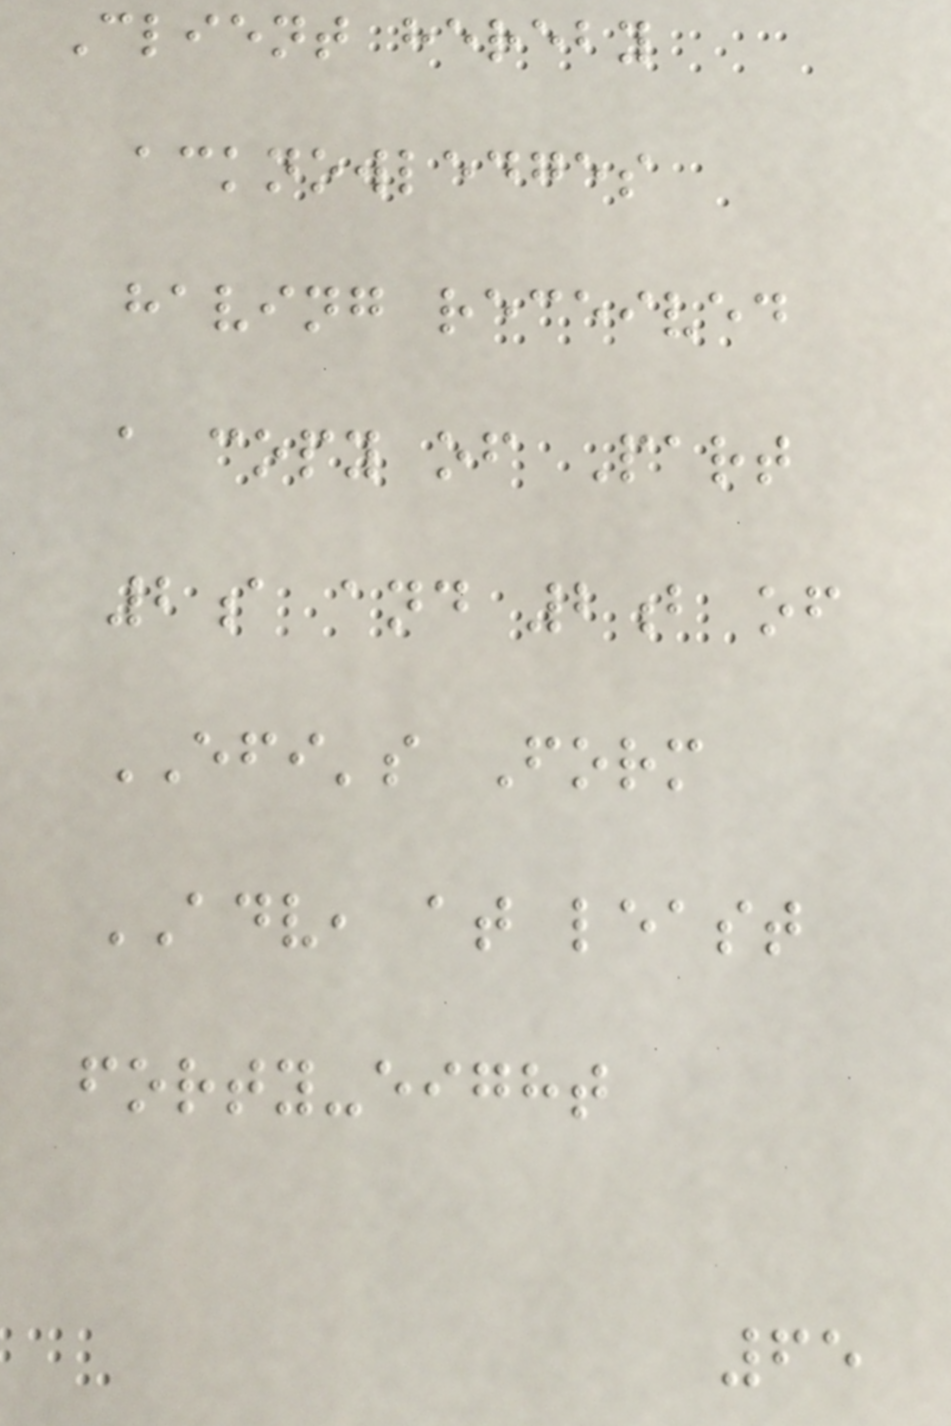Client hereby
acknowledges
having received
a copy of Part
2a and 2b of
EFI's Form
ADV, at least
forty-eight
65
